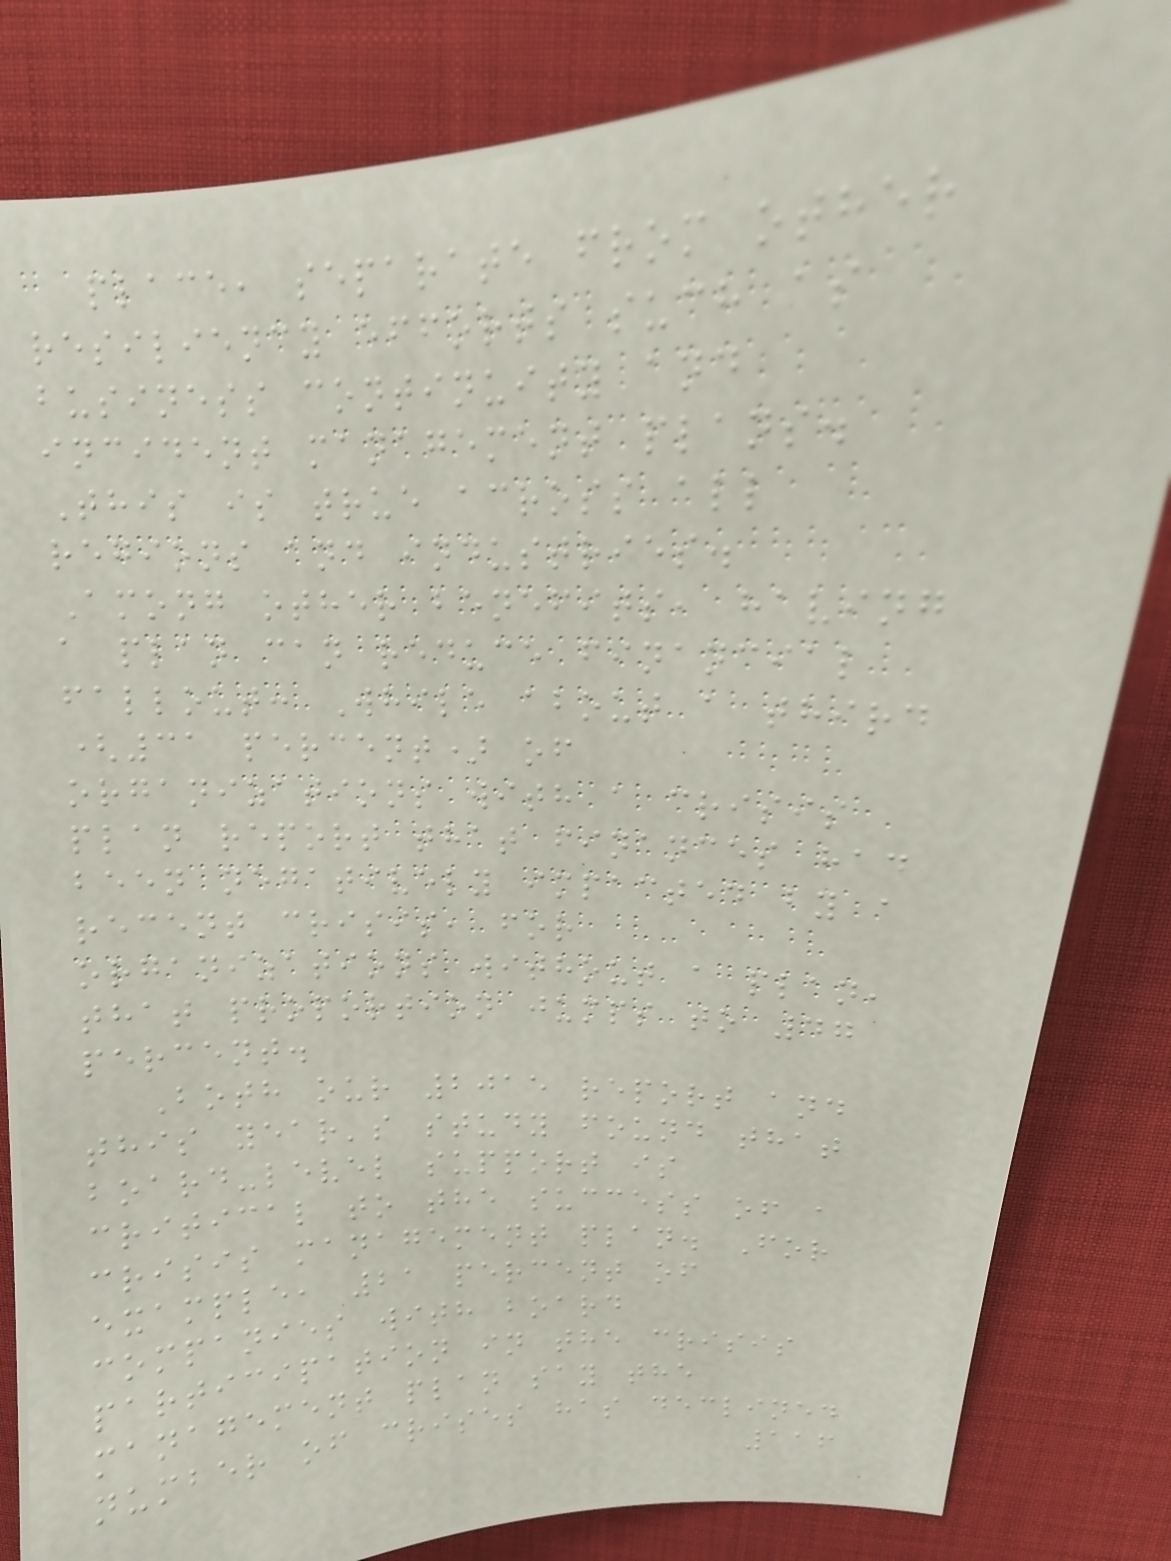place, separate from other
resiliency efforts such as
business continuity and
incident management plans.
This is true across all
regions and industries.
Among other benefits, having
a plan can reduce financial
fallout: While about a third
(31 percent) of
organizations with a crisis
plan report that finances had
been negatively impacted by a
recent crisis, for
organizations without a plan,
that proportion jumps to 47
percent.
Both our 2015 report and
this year's study found that
board-level support is
critical to the success of a
crisis management plan. For
example, 21 percent of
companies with board
participation in the crisis
management plan say the
number of crises has declined
116
